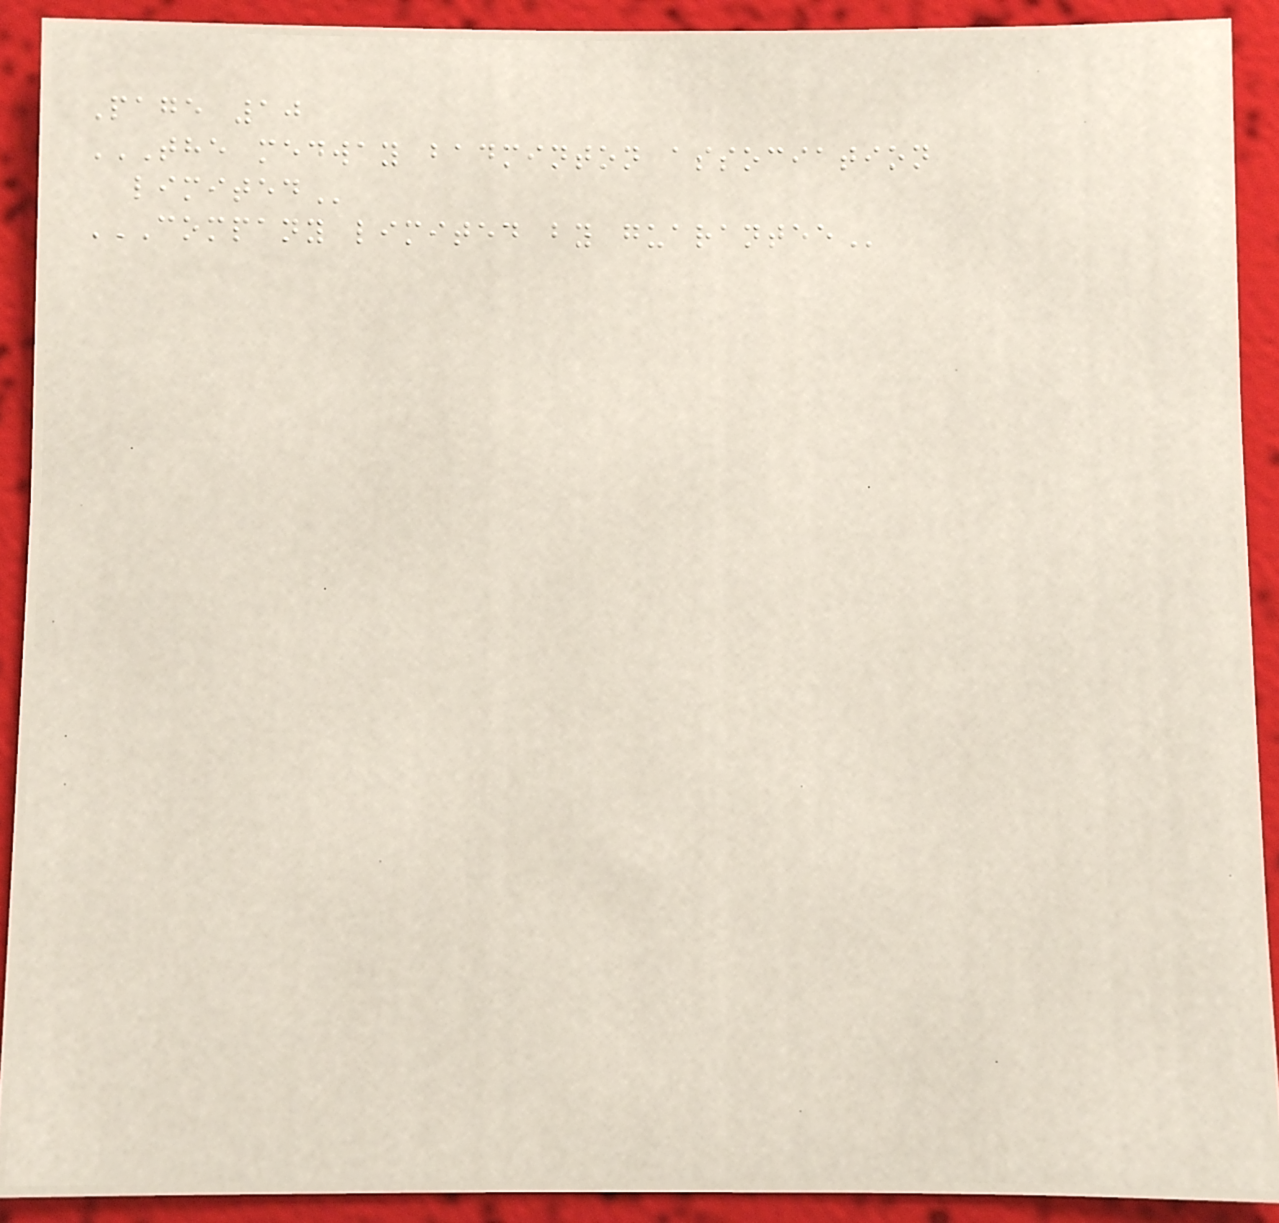Page 10
THE MEDWAY BADMINTON ASSOCIATION
LIMITED
COMPANY LIMITED BY GUARANTEE
